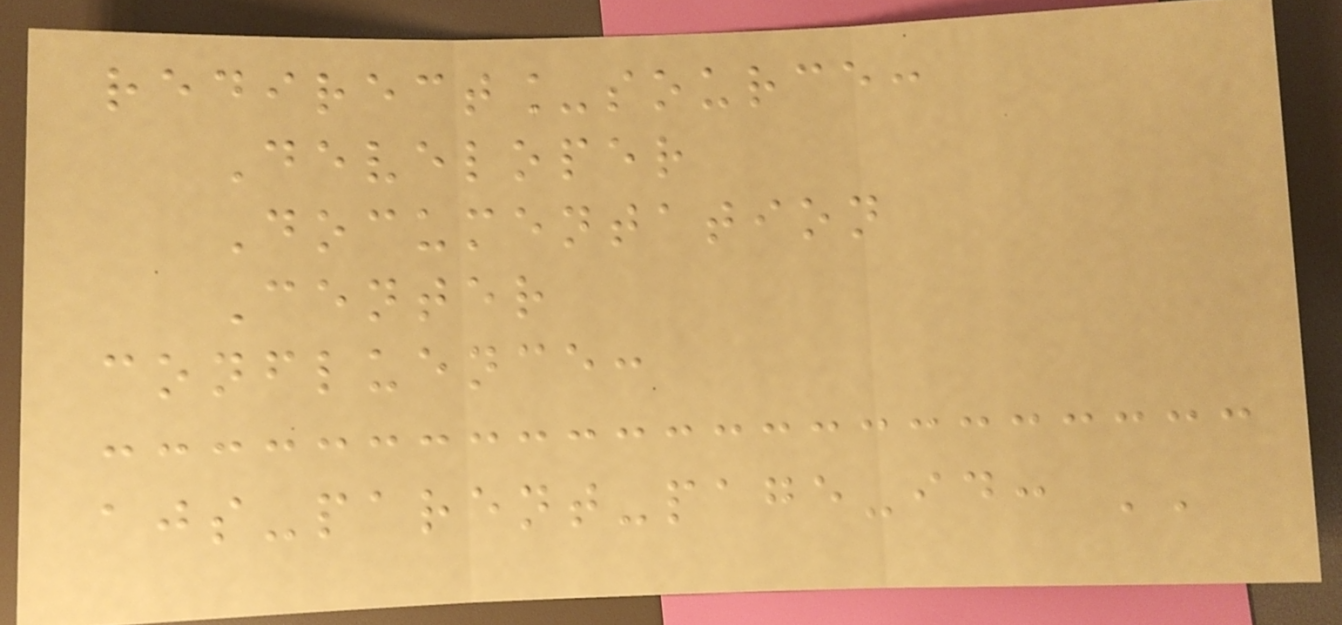redirect_source:
Developer
Documentation
Center
confluence:
ajs-parent-page-id: ''
